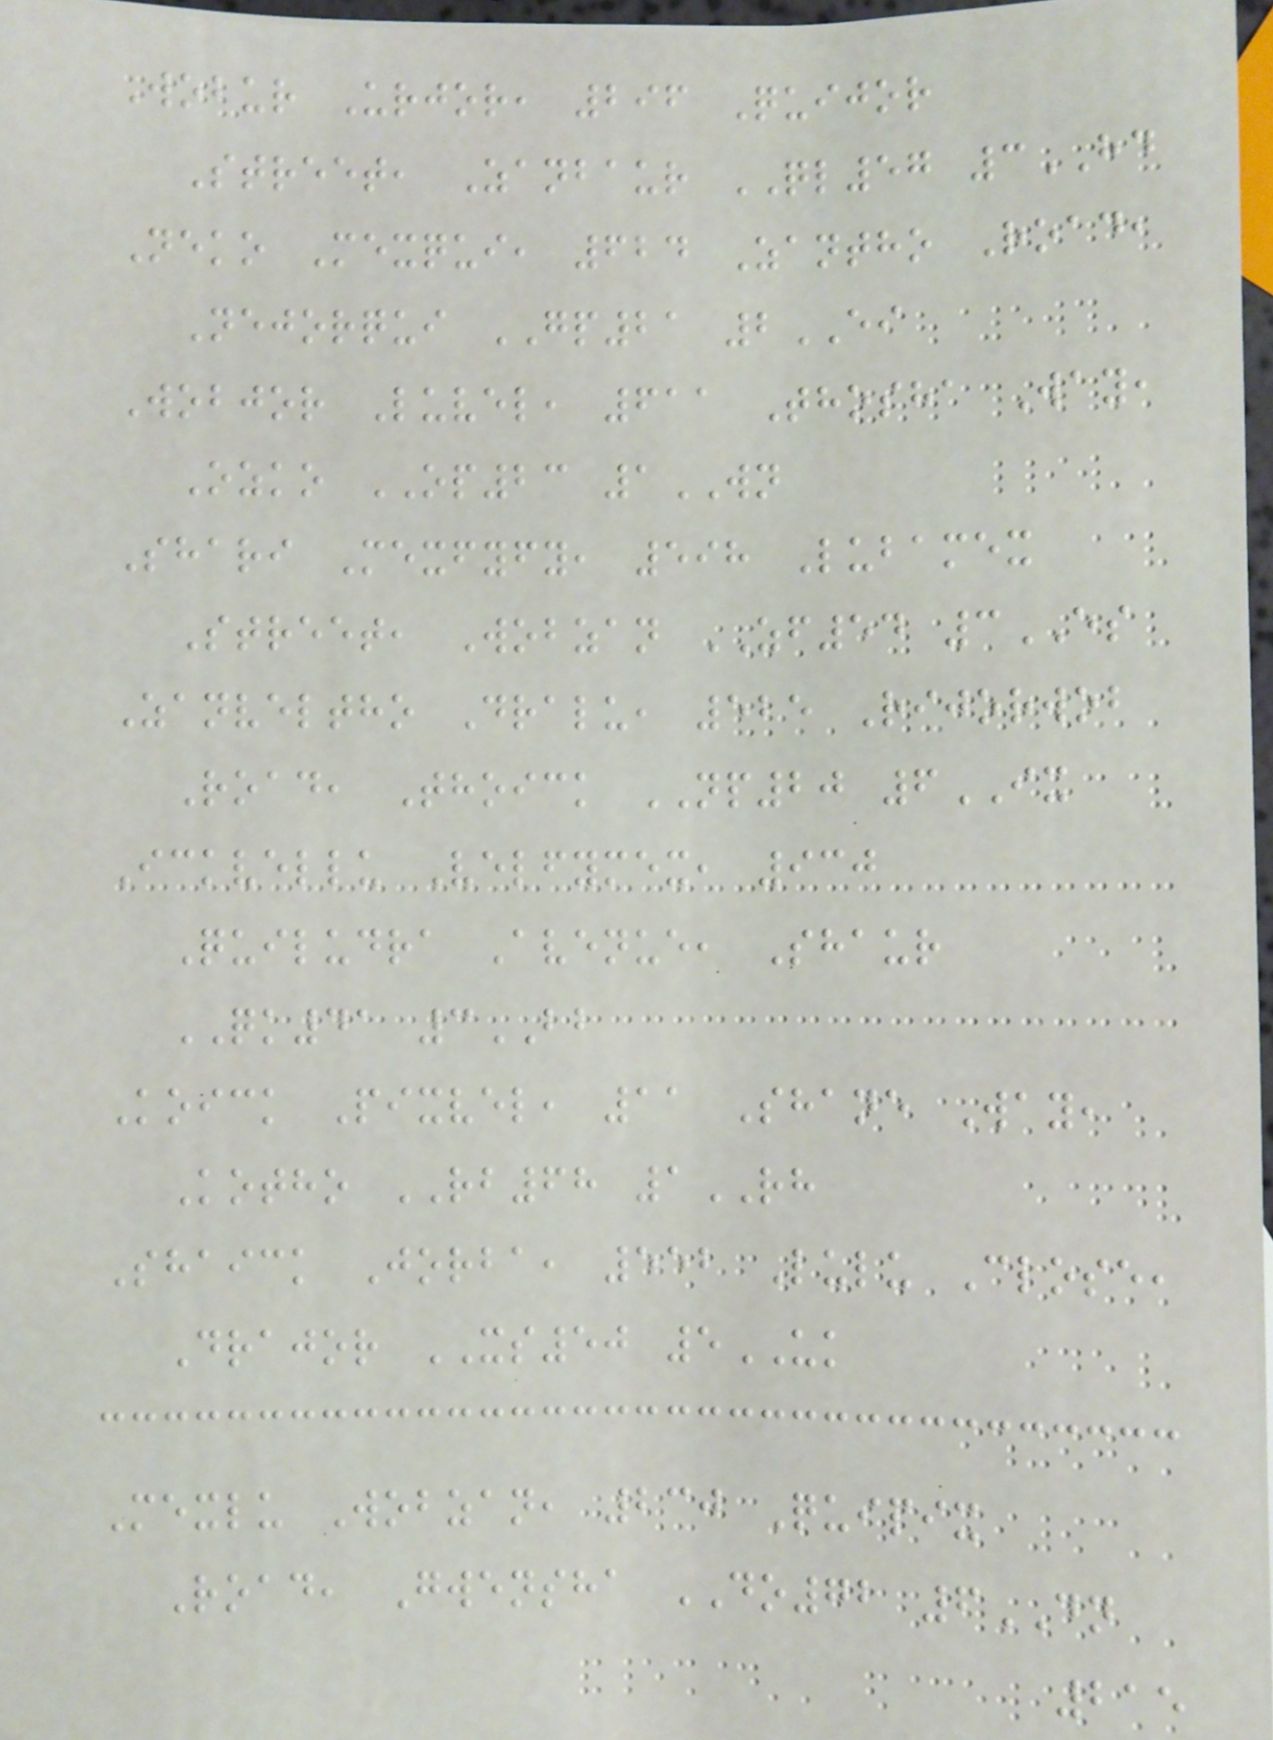Wobur Urjor, 296 Quijor
Street, Zanbaur QL57 3HD
Neko Mexqui, 624 Zantho Road,
Nejorqui GP21 2EI
Wobjor Luvel, 611 Thosha Way,
Ozko OP23 1WN
Shari Mexfyfy, 598 Lubamex
Street, Wobzan ZF54 3ES
Zanveltho Dralu, 525 Rijorwob
Road, Thoick NP20 6IX
Ickvellu Velfymex, 930
Quiludra Avenue, Shaur
QK41 3BB
Koick Pixvel, 11 Shane Way,
Kotho RB68 1RH
Shaick Jorba, 552 Lulu Close,
Drajor XS50 5UK
Mexlu Wobzan, 230 Quipix
Road, Gwensha DO72 6DN
215
